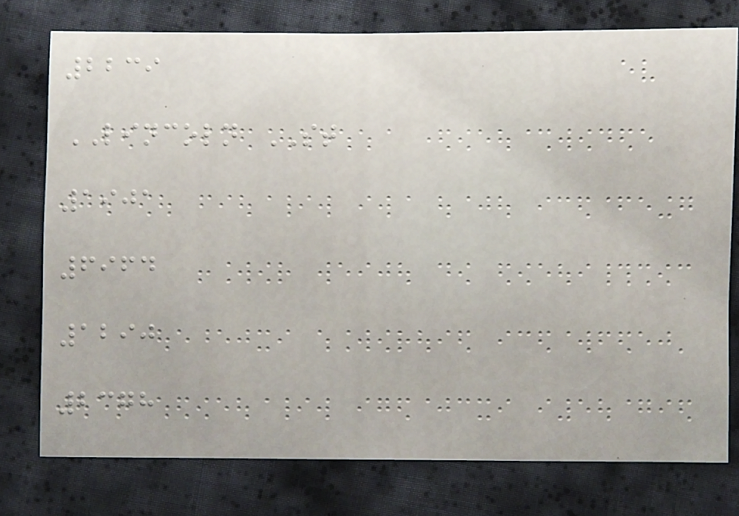2239
LINCOLN ST
1901
6964
1290
2378
